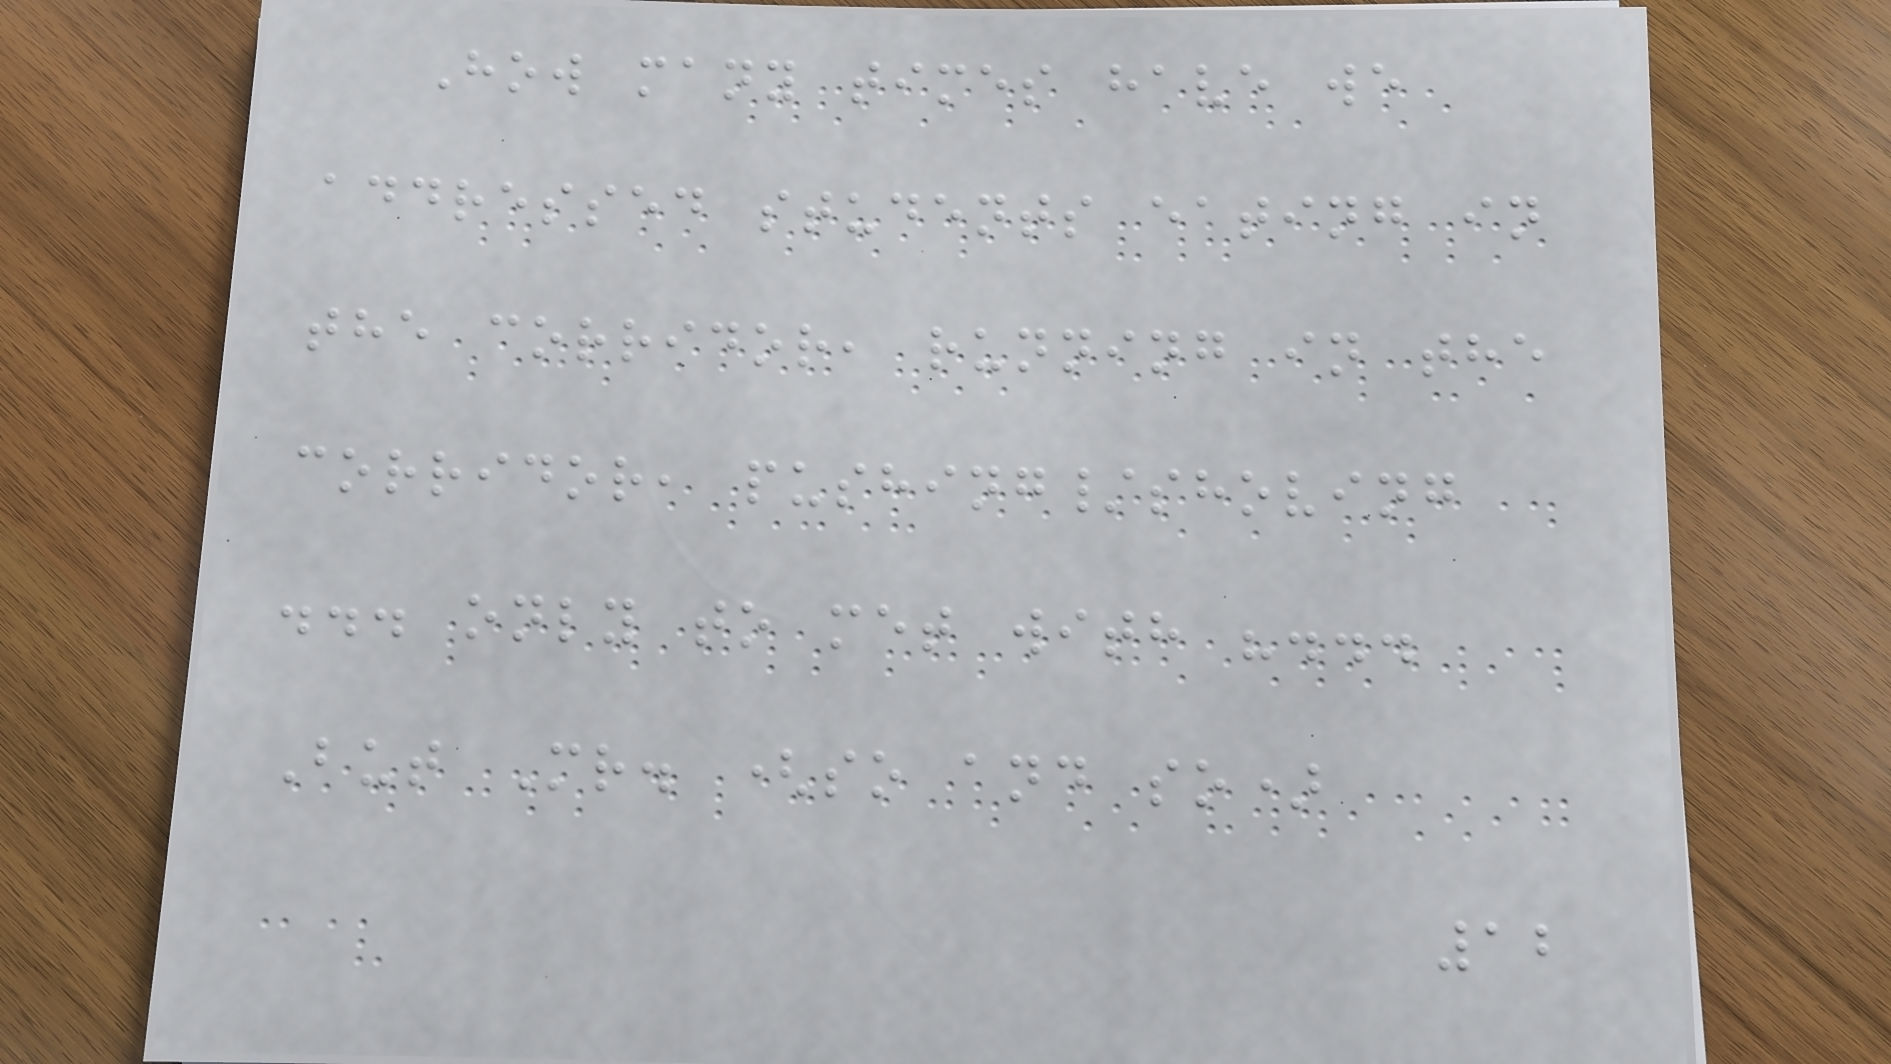How many times have we
addressed students eating in
the corridor, running in the
corridor, pushing/shoving
... only to met with "...
But Mr. (so and so)
12
